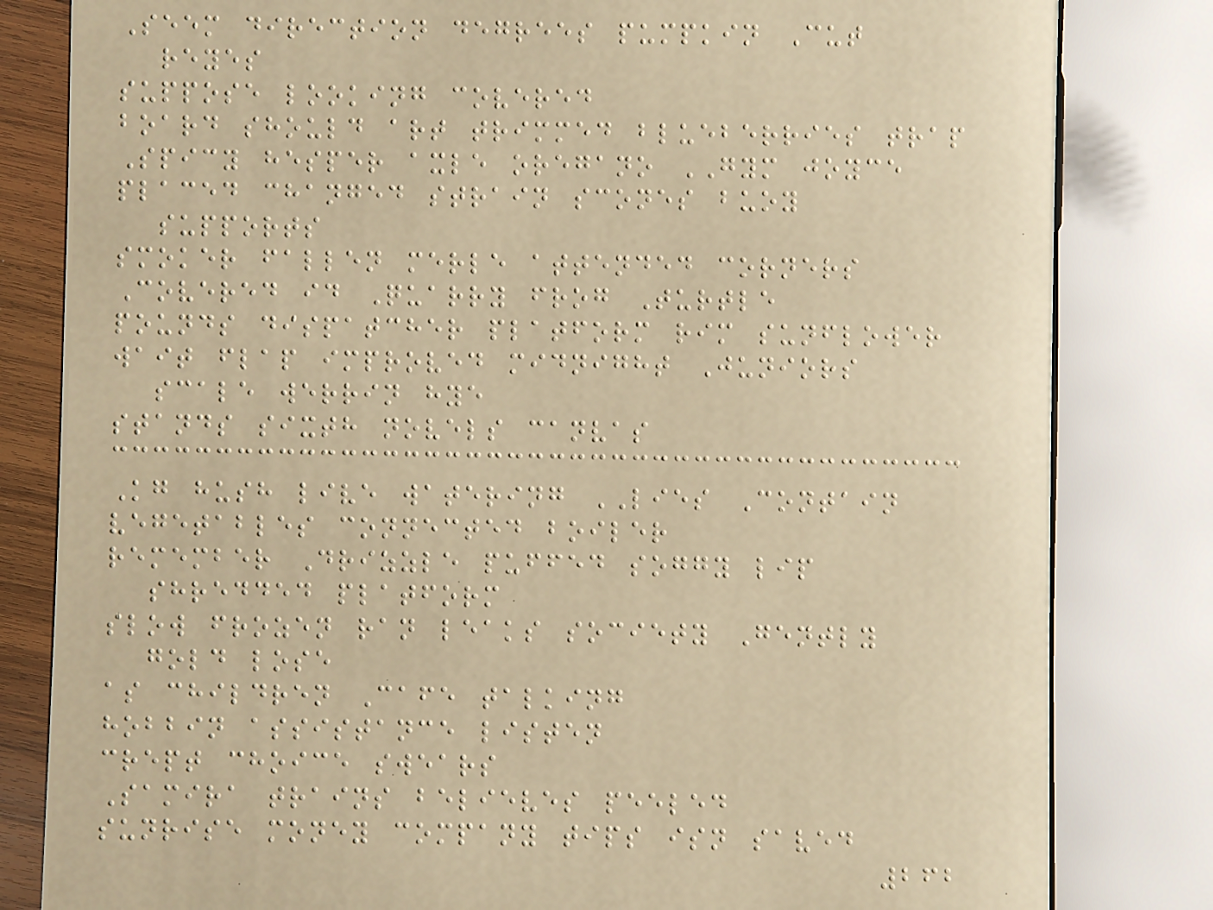Seem direction degrees pumpkin Cut
reyes
suppose looking covered
board should art trimmed blueberries trap
Spicy hesper axle oregano GYM joyce
placed changed strain scones buoy
supports
smoker fallen merle attended corners
Covered id Quarry frog Turtle
pounds dispatcher platform rim sunflower
wait flap improved midnight Juniors
scale werrin hye
stands sixth novels canvas
Kg hush live watering LIES Contain
vegetables connected boiler
remember Drizzle puffed soggy lip
shredded platform
slow frozen ran leaks society Gently
gold lose
as children Cafe talking
hobbin assistance listen
crept choice swears
Samira trains believes peeled
sunrise money company tips isn saved
262
